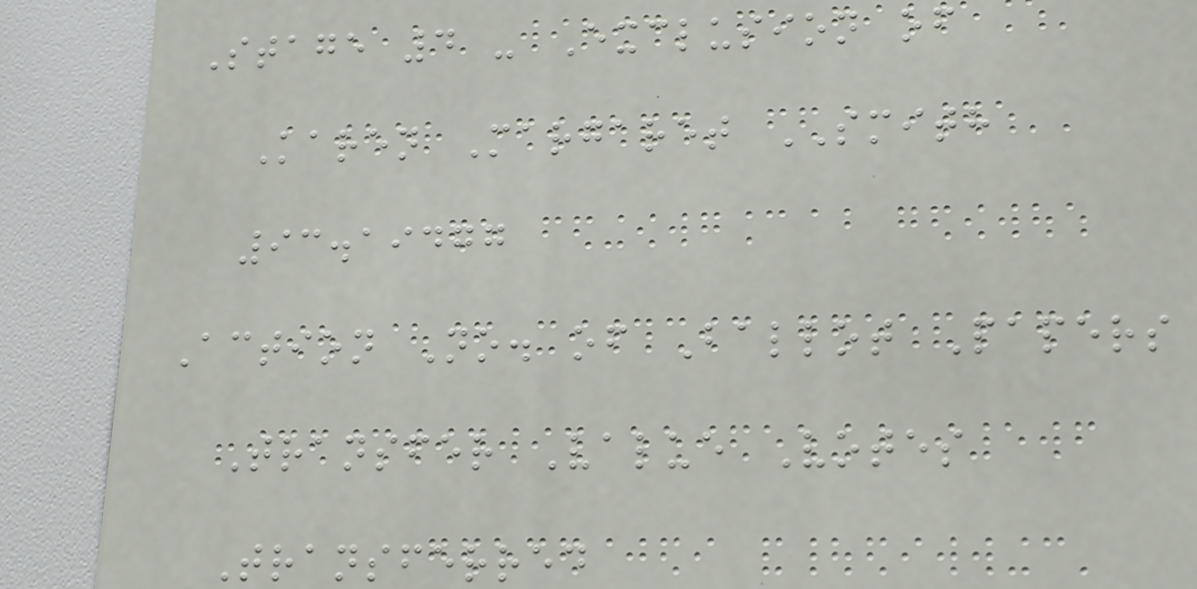Stage 4 - Exclusion of
Karen Margaret SMITH
93.19477
Action No. of Ballot Papers
Transfer Value Votes
Transferred
